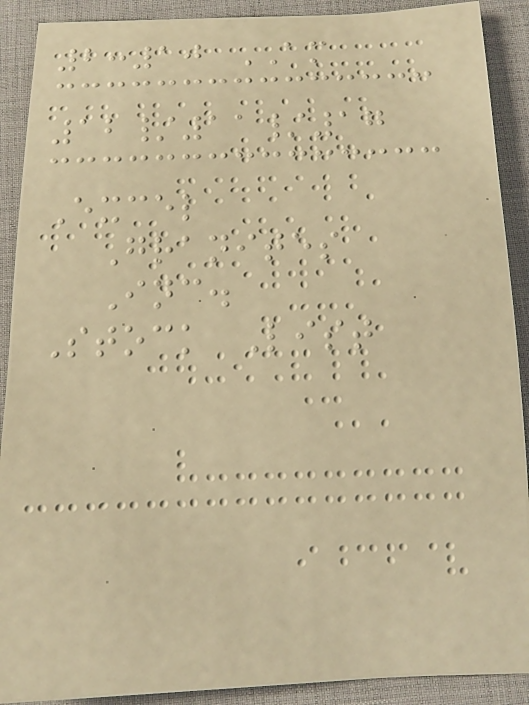2:10 AM
12/11/17
Excel
Granites
Inc.
Stock List
